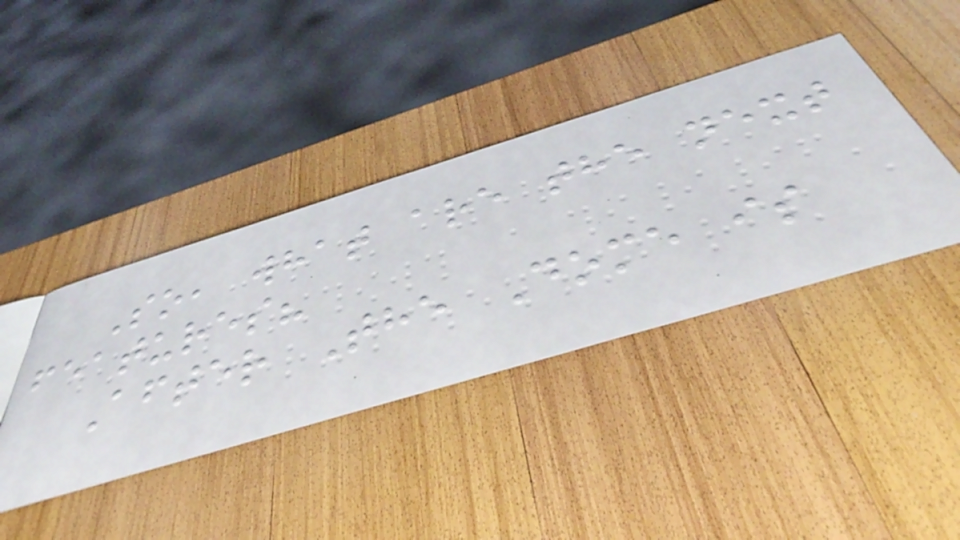So, what are the next
features?
After The Dome is
